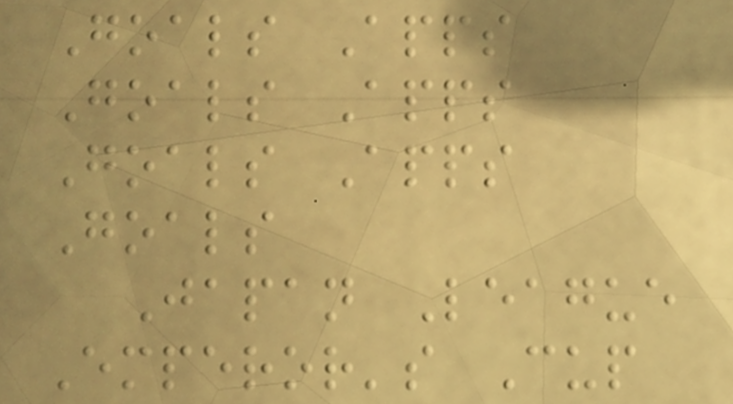Goals Apps
Goals Apps
Goals Apps
Goals
Japan League
Emperor's Cup
